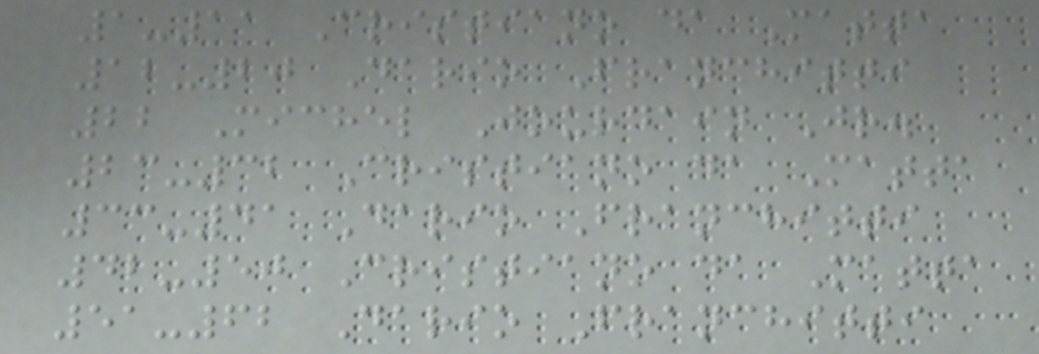1-11 Cristiano da Matta
12-20 Dario Franchitti
22 Michel Jourdain Jr.
23-32 Cristiano da Matta
33-41 Dario Franchitti
42-50 Cristiano da Matta
51-62 Dario Franchitti
